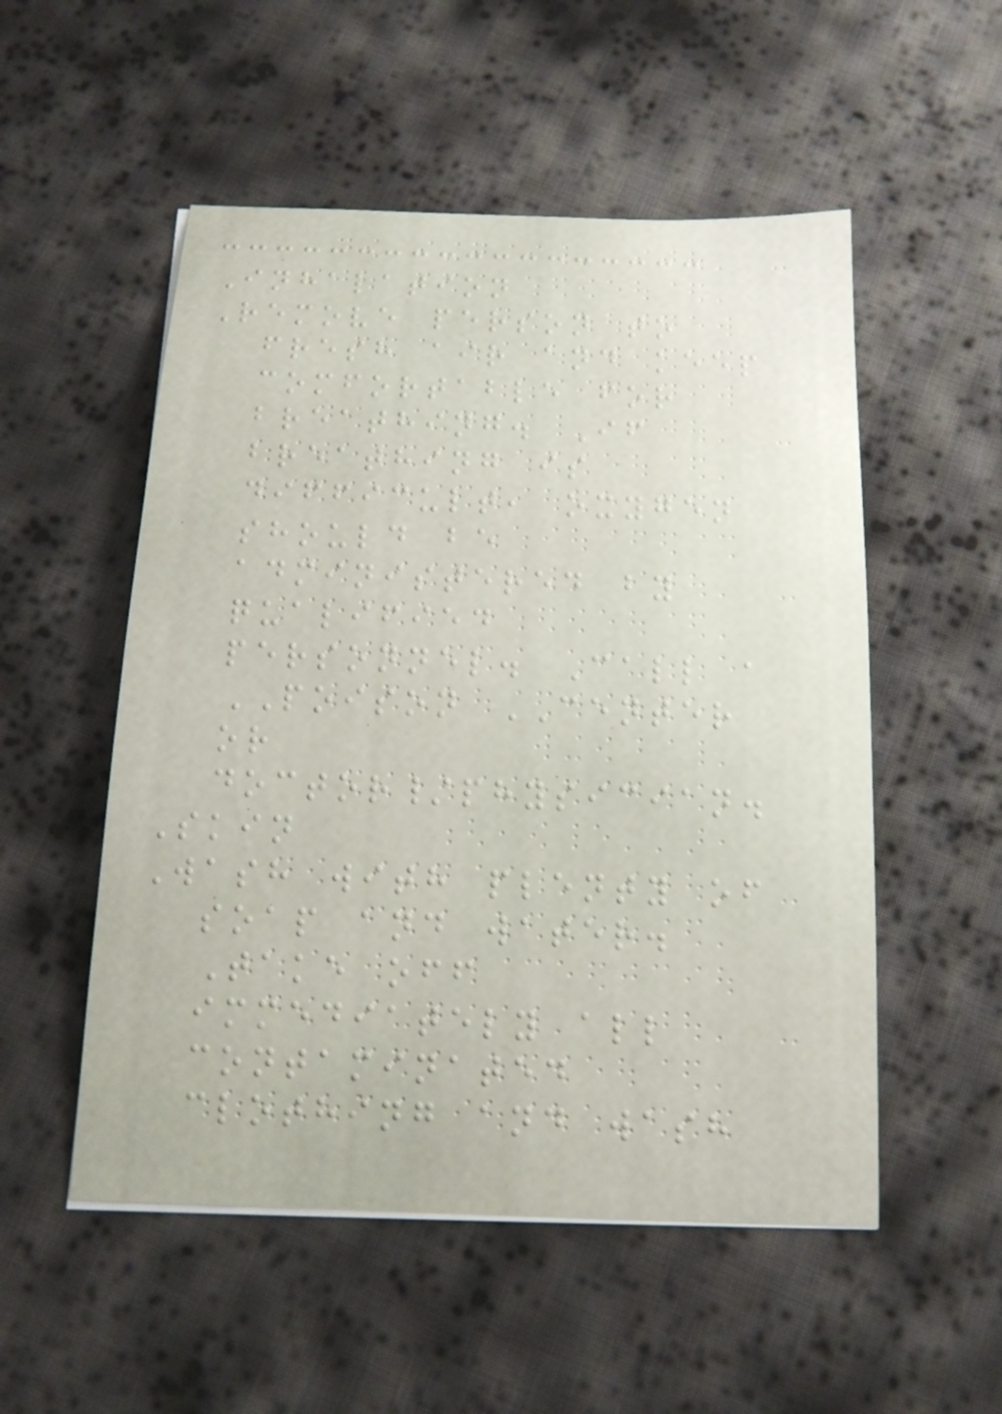Inhalation
Remove person to
fresh air and keep
comfortable for
breathing. If
breathing is
difficult, oxygen
should be
administered by
qualified
personnel. Call a
POISON CENTER
or
doctor/physician.
Skin
Wash with plenty of
soap and water.
Take off
immediately all
contaminated
clothing and wash
